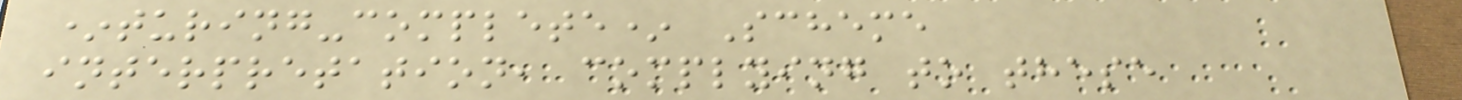*turing-complete* Scheme
interpretation, complying to these
